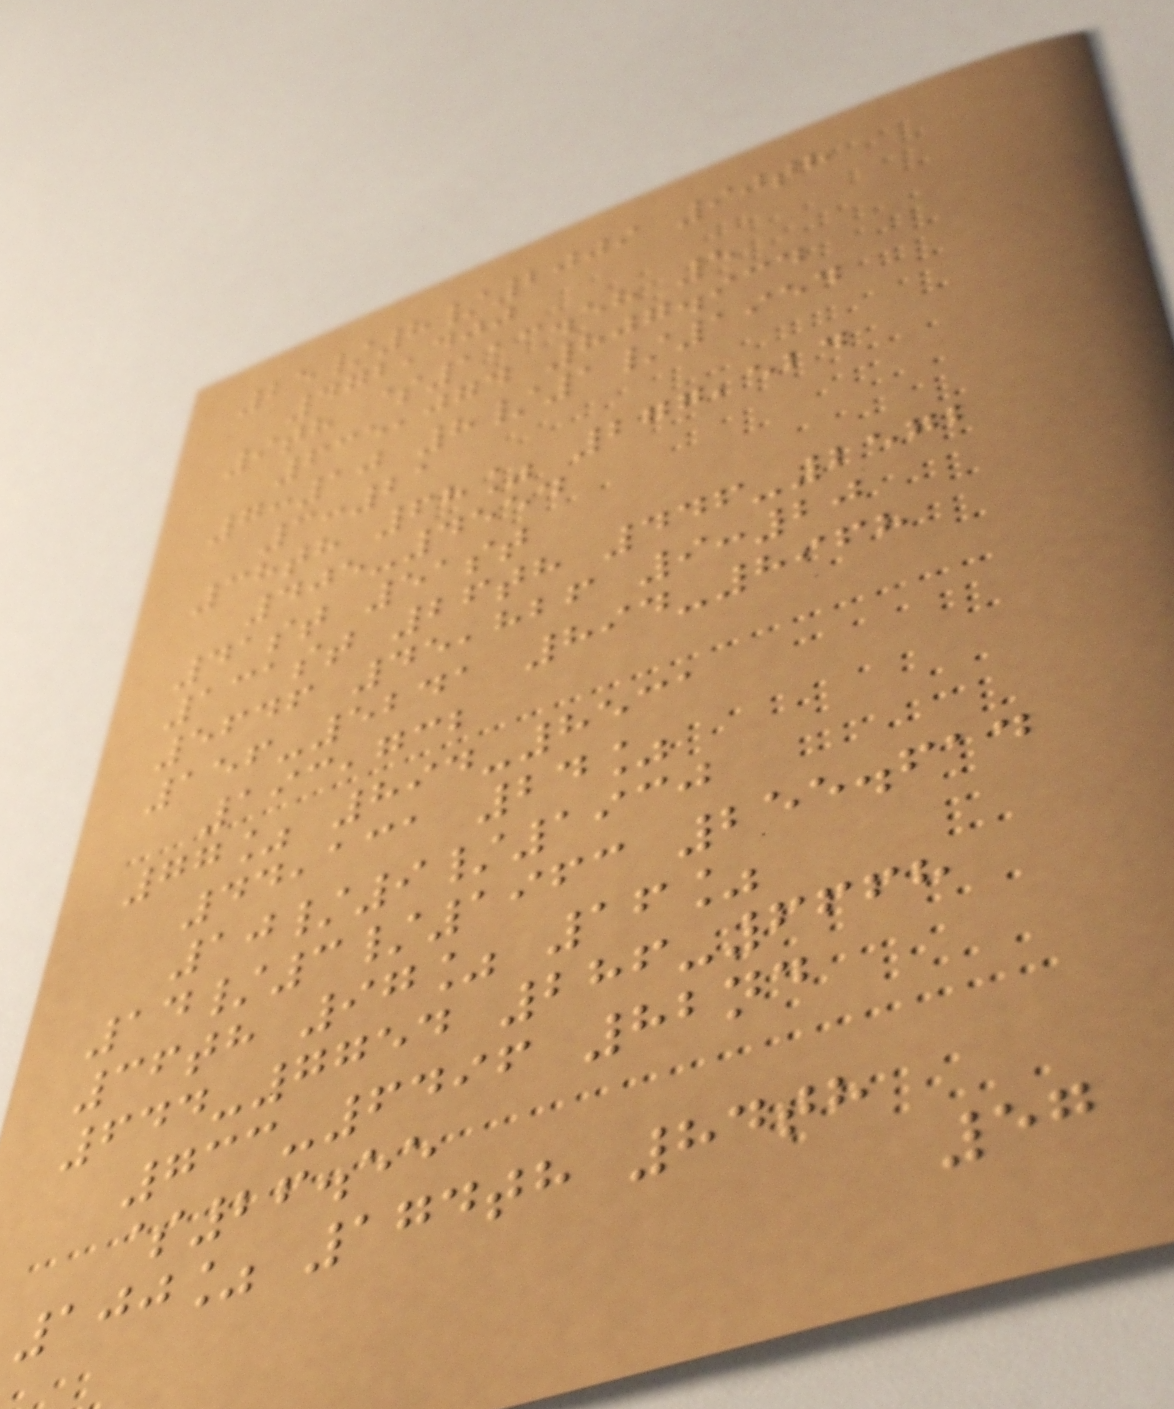25/8/2009 90th
472,400
9th $113.58 5
635,074 807.934
7:10 8/1/1954
3:21
38th 68% 277,524
405-4554
41st 51st
131st 26th 446-2572
5646 45,826 9:20
156-5241 894-8968
193,732
77% 894-8531
44,131 24%
10/9/1930
14/3/1963 255.614
36th 97% 16%
644-7754 286-6668
733-6496 82nd
$26.55
100% 174th 84th
57
